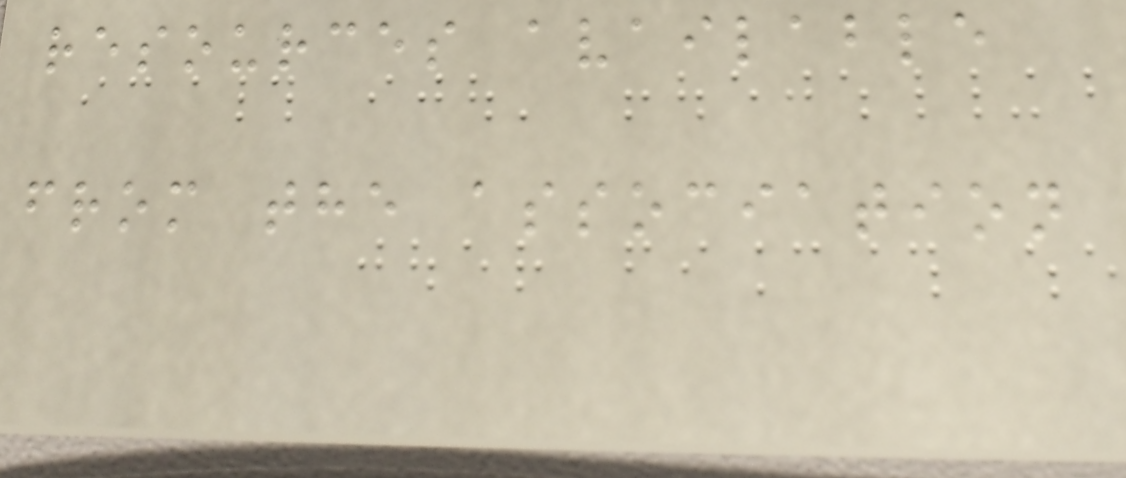resources available
from the association
